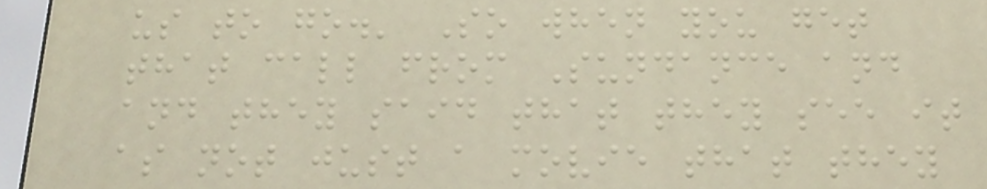us to go.' So when you get
that call from Sundance and
and they said that they see it
as not just a movie that they
